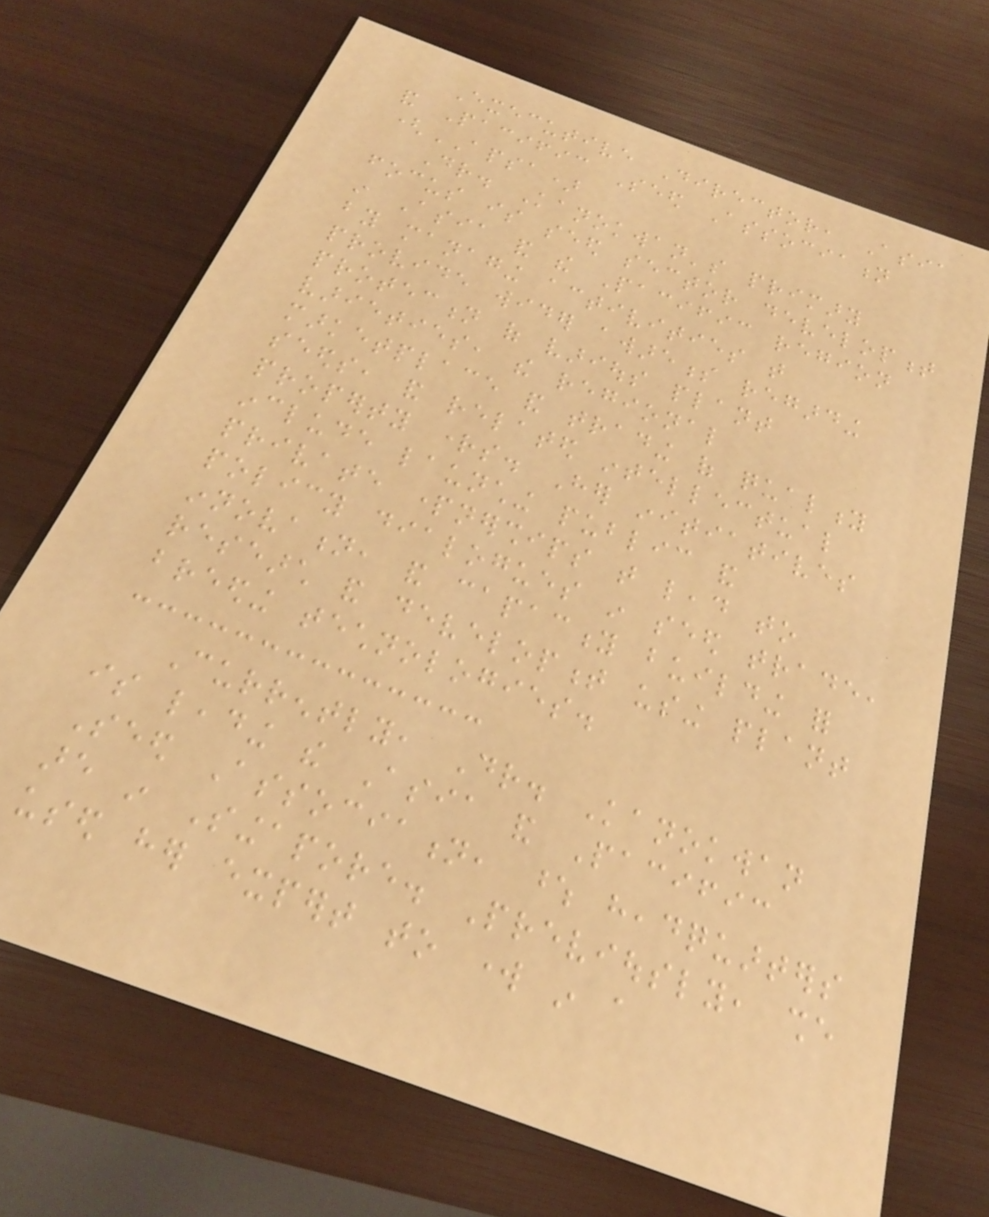Executive Director, Asia
and Pacific Seed Association
(APSA)
Dr. Kanokwan's primary
focus is seed sector development
in Asia and the Pacific region
by managing activities that
provide wider awareness regarding
protection of various plant
varieties, the regional
marketplace and trading of quality
seeds, and related intellectual
property rights. Her initiatives
include launching public and
private partnerships that lead to
policy dialogues in seed trade,
innovation, and capacity building for
research and development using plant
breeding technologies.
Currently, Dr. Kanokwan
is leading the Asia and Pacific
Seed Association, whose headquarters
are in Singapore. Previously, she
used her expert to work in a
